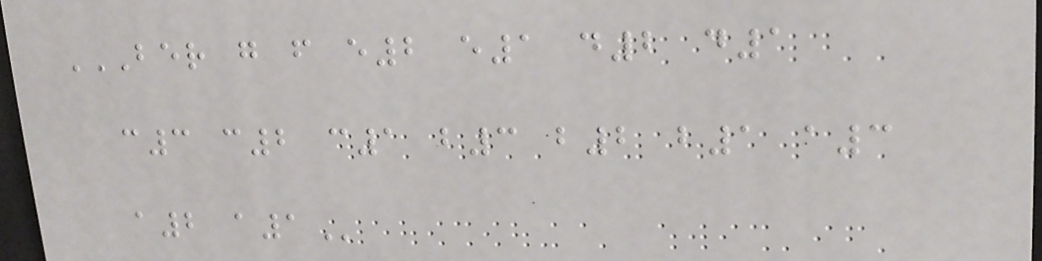BER G F E2 E1 D2 D1
C3 C2 C1 B3 B2 B1 A3
A2 A1
